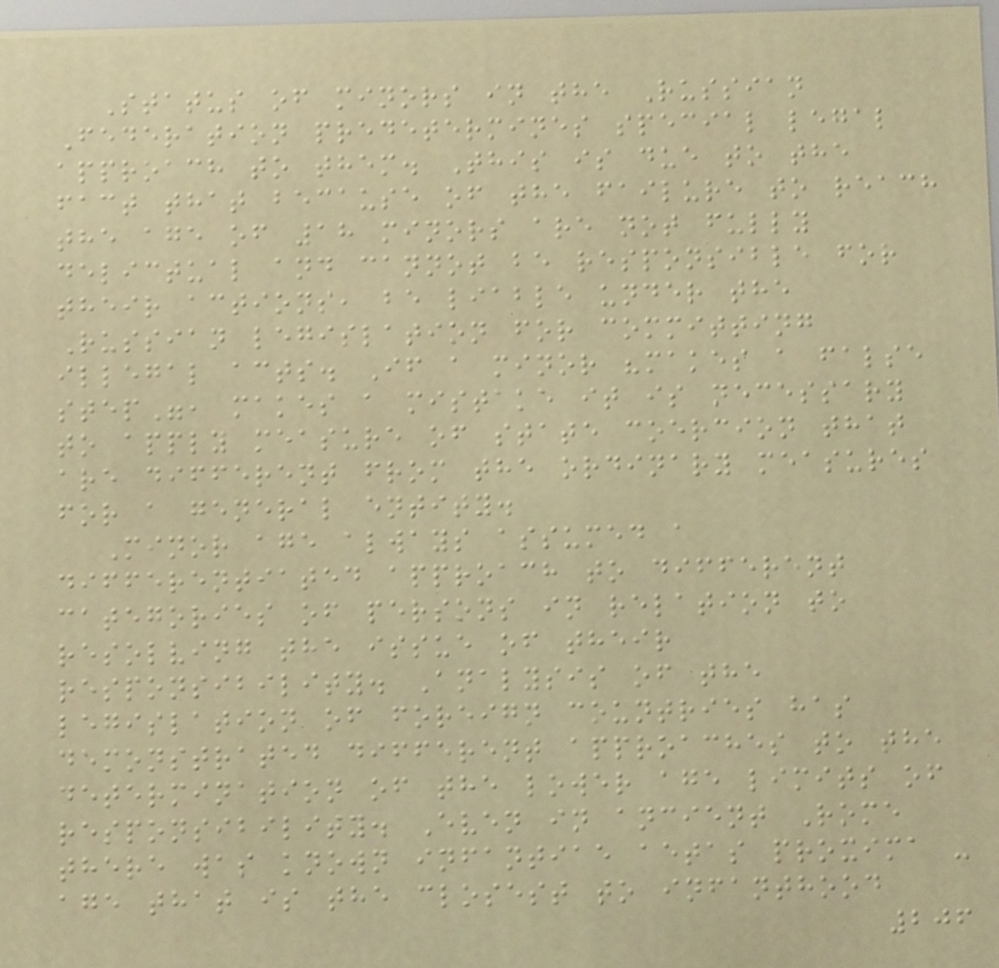Status of minors in the Russian
Federation predetermines special legal
approach to them. This is due to the
fact that because of the failure to reach
the age of 18 minors are not fully
delictual and cannot be responsible for
their actions, be liable under the
Russian legislation for committing
illegal acts. If a minor "makes a false
step", makes a mistake it is necessary
to apply measure of state coercion that
are different from the ordinary measures
for a general entity.
Minor age always assumed a
differentiated approach to different
categories of persons in relation to
resolving the issue of their
responsibility. Analysis of the
legislation of foreign countries has
demonstrated different approaches to the
determination of the lower age limits of
responsibility. Even in ancient Rome
there was known infantiae aetas proxima -
age that is the closest to infanthood
206
